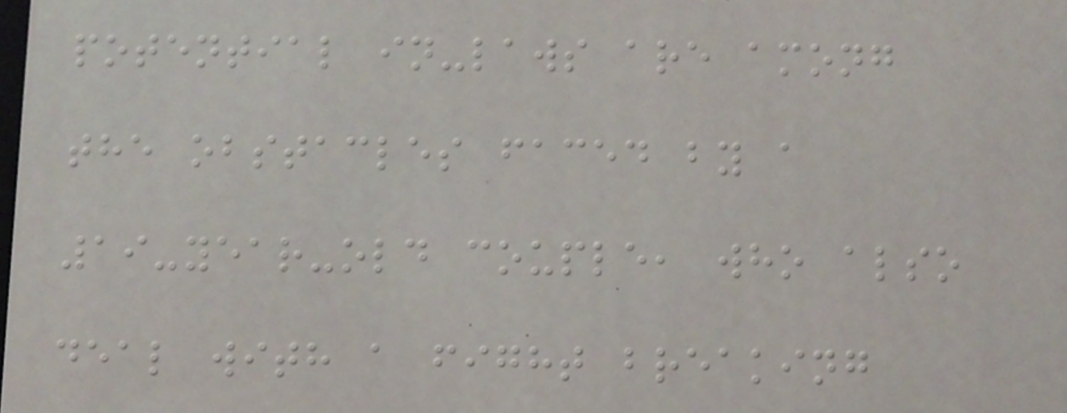potential in-laws are among
the obstacles faced by a
19-year-old couple, who also
deal with a fight breaking
